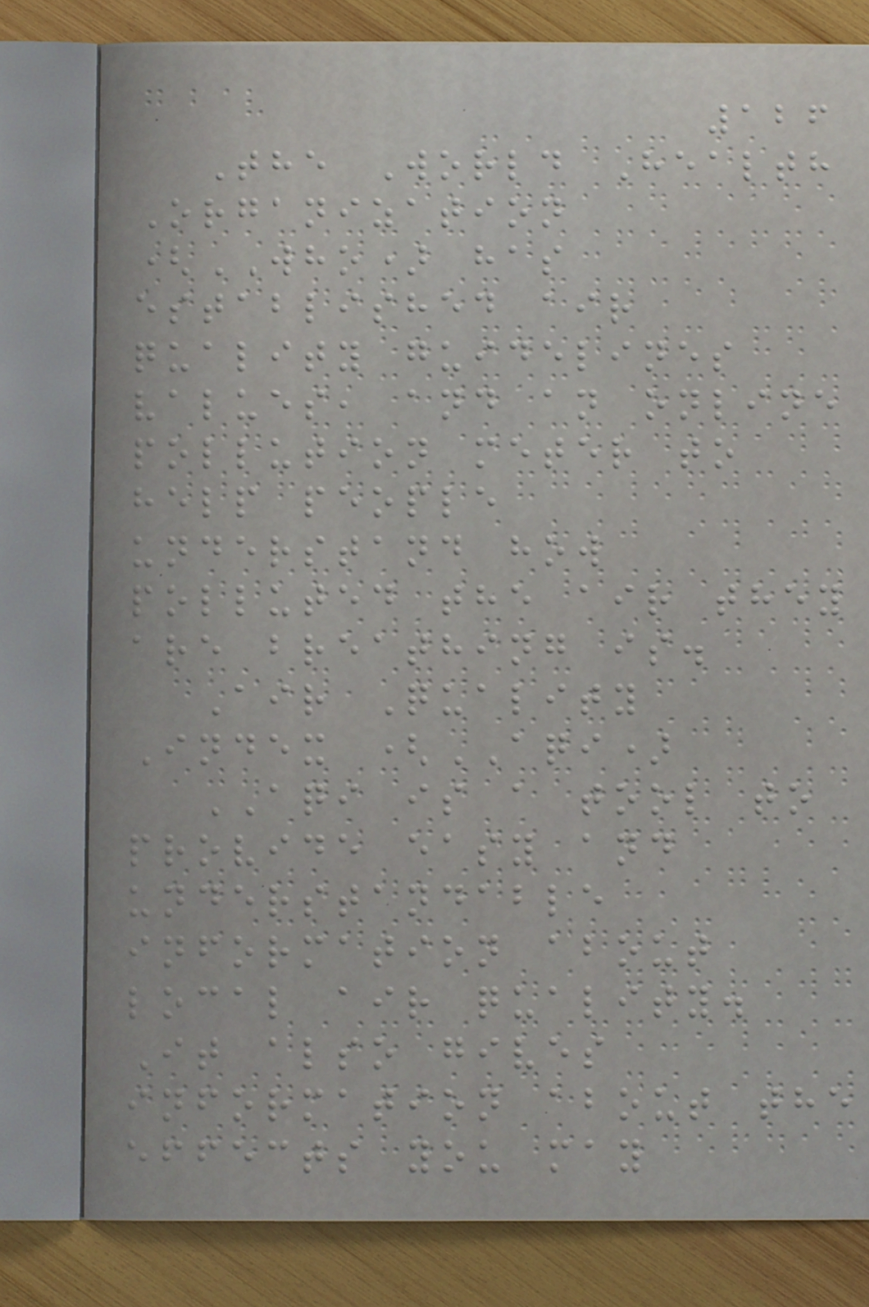126
The World Health
Organization
(WHO) has
established air
quality guidelines
values, and an online
pollution meter to
help people
understand how
polluted the air they
are breathing is.
Air Quality
Index (AQI)
AQI is a tool to
provide easy and
understandable
information about
local air quality.
It also gives
information about the
effects you may
